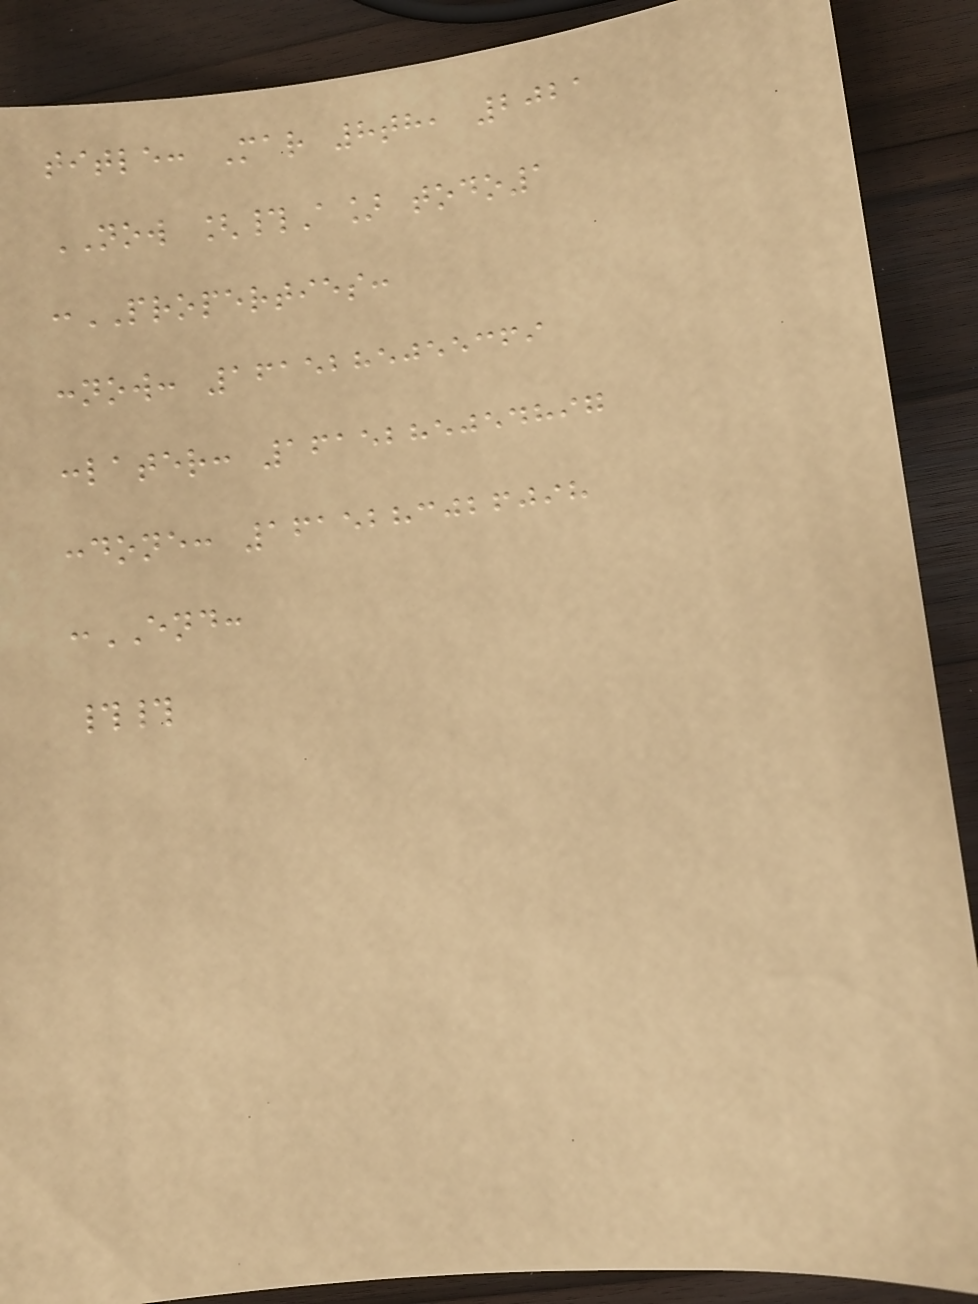title: Mar 8th, 2021
NOW [#A] todo1
:PROPERTIES:
:now: 1615285055369
:later: 1615285054897
:done: 1615283026098
:END:
##
